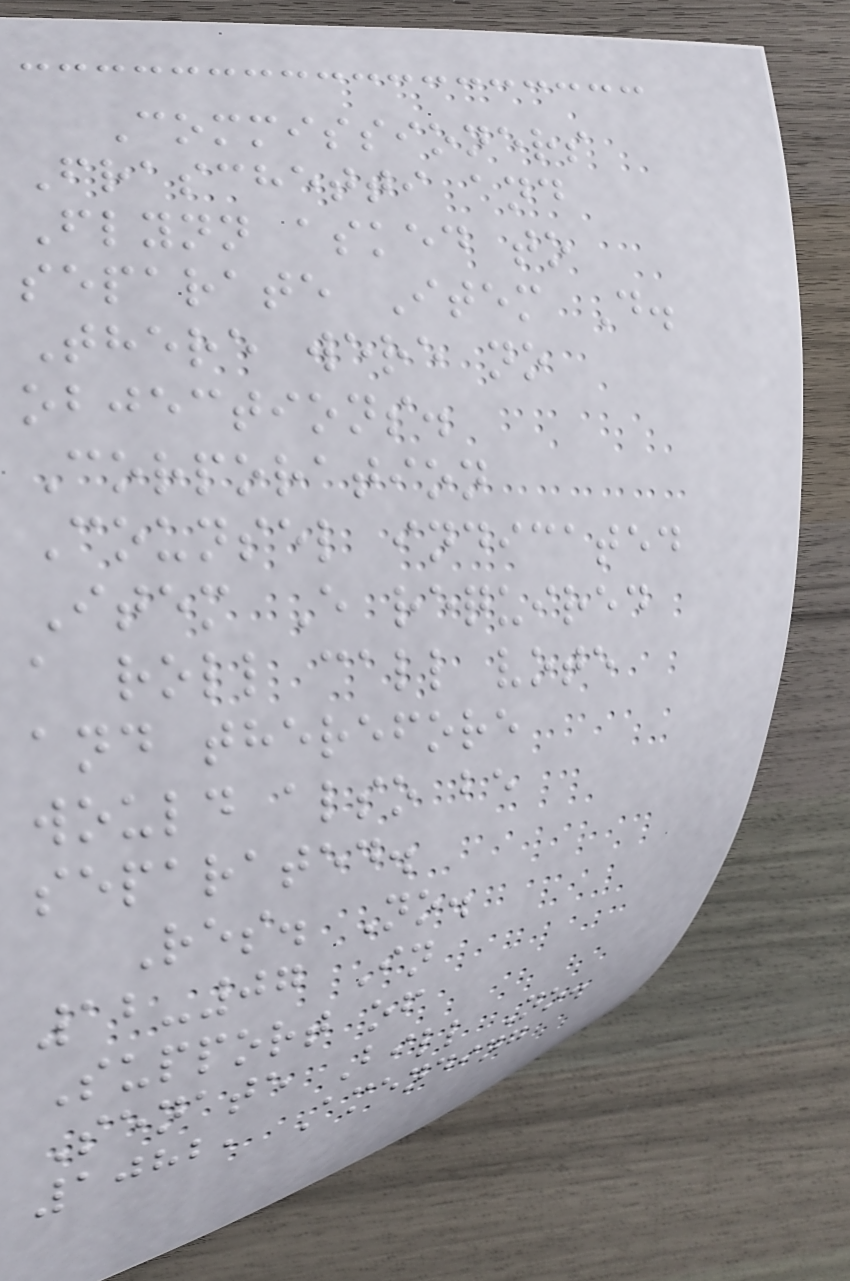Commissioners
Fraschetti and
Flynn asked to
separate Item D.
There were no
objections.
Corporation
Counsel indicated
Item E required
a roll call vote
and therefore
would also be
separated.
Res. No.
12-07 In
Support of
Senate Bill No.
1082, Amending
